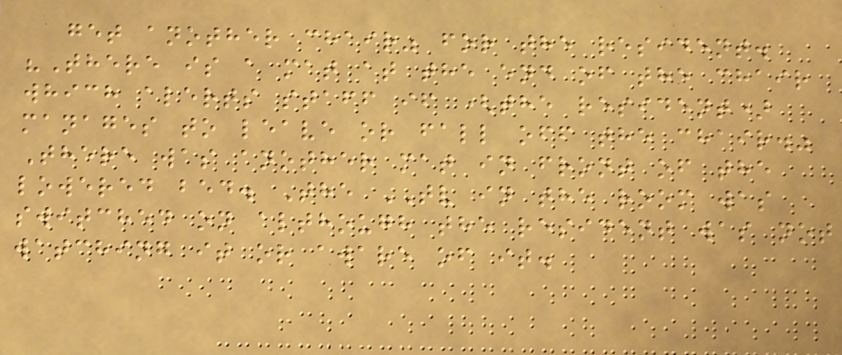get another chair" for the resident.
"There is a mat at the end of the chair
which alerts staff if (the resident)
manages to leave or fall off the chair."
There was another mat in front of the
lowered bed. The TV in the room was
switched on although the resident was not
watching it or aware of it.
